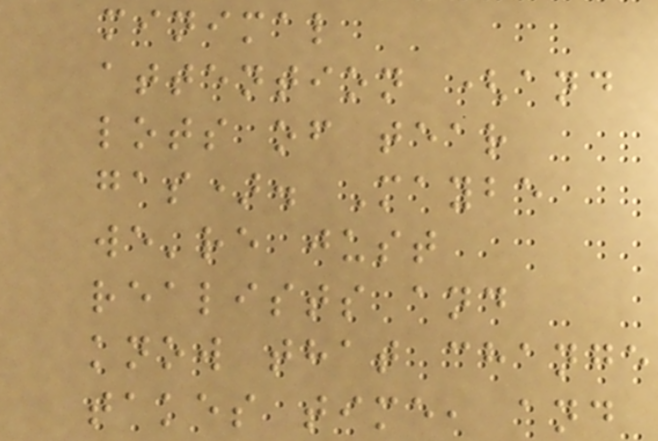minimal
attention (and
lots of tear
gas). Maybe
we're just
realists and
know that change
takes time, and
